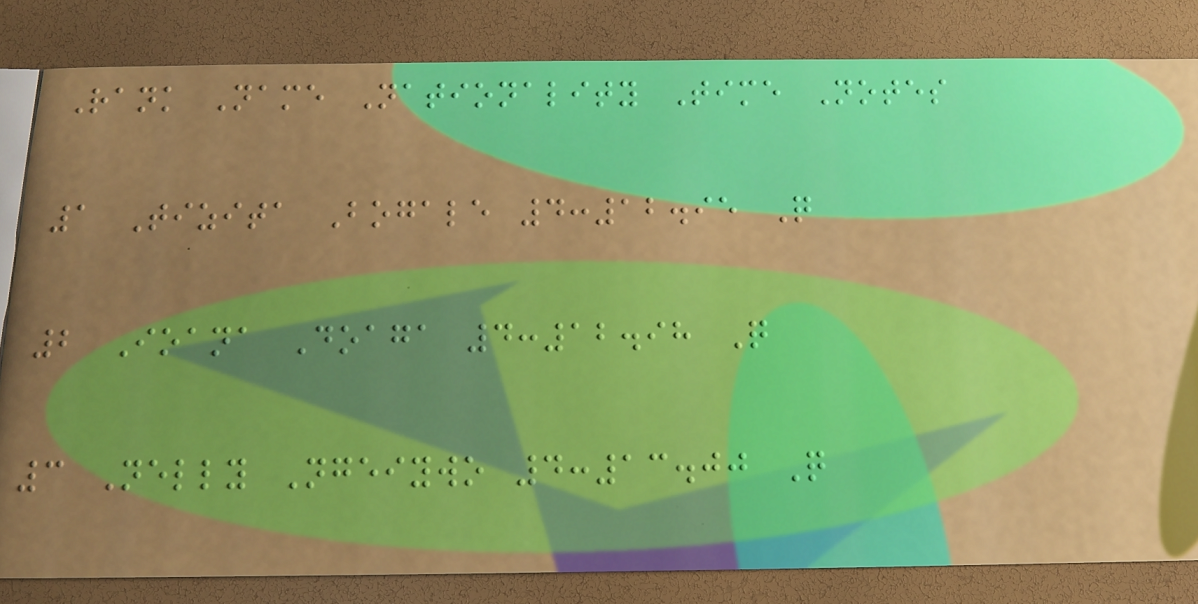Rank Name Nationality Time Notes
1 Tizita Bogale 4:12.95 Q
2 Ioana Doaga 4:12.98 Q
3 Nelly Ngeiywo 4:13.00 Q
